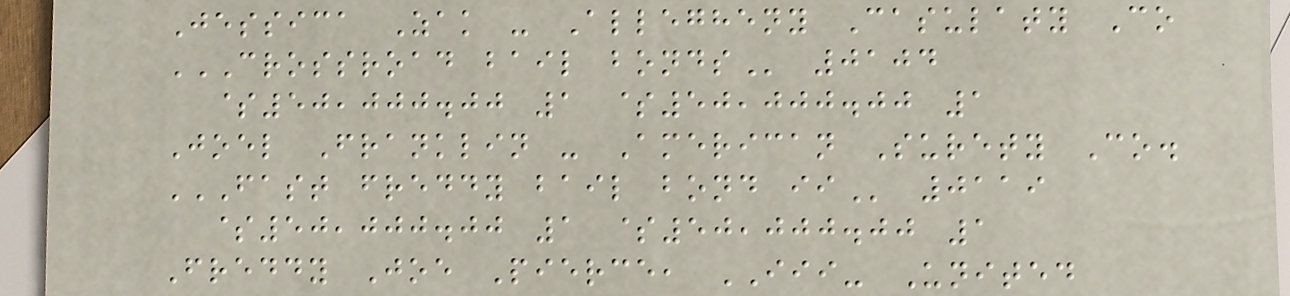Jessica Zak - Allegheny Casulaty Co
CROSSROAD BAIL BONDS 0104
$50,000.00 1 $50,000.00 1
Joel Franklin - American Surety Co.
FAST FREDDY BAIL BOND II 0119
$50,000.00 1 $50,000.00 1
Freddy Joe Pierce, III- United
